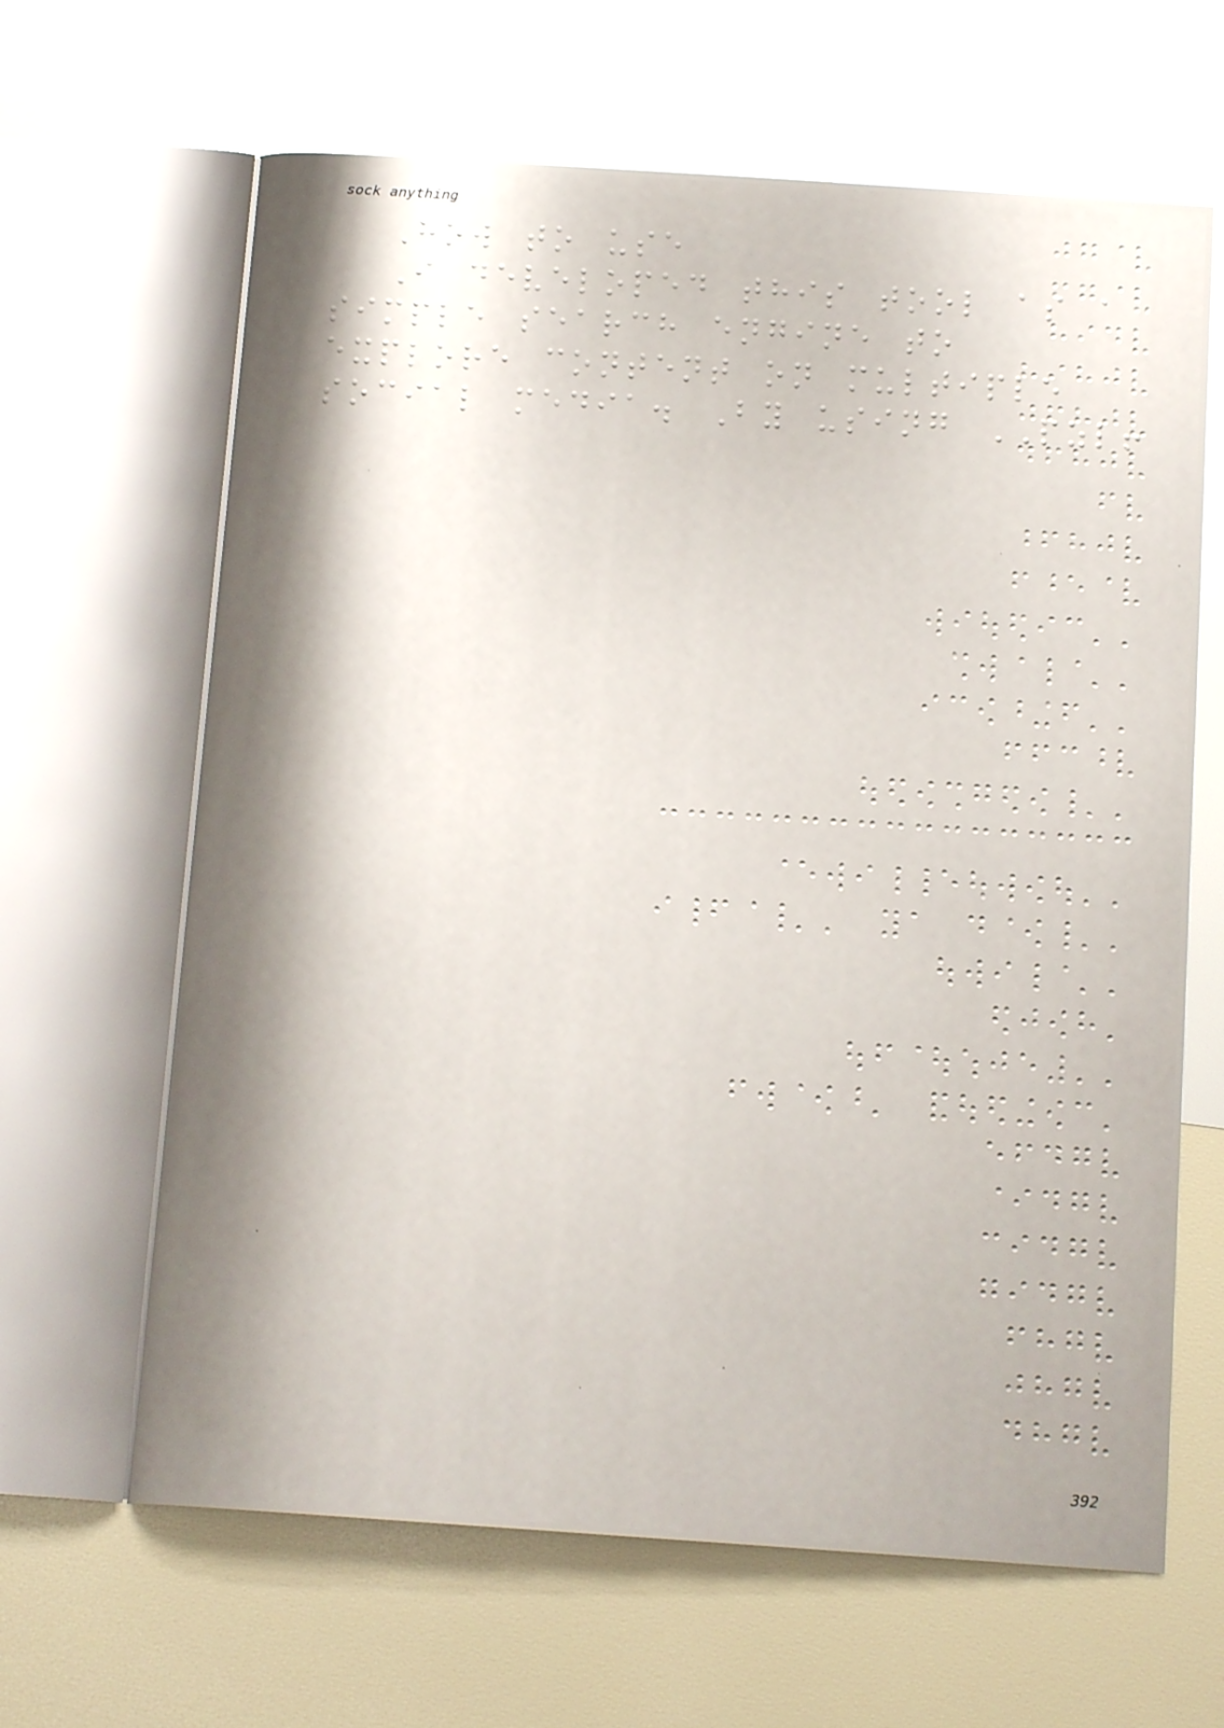How to use
I developed this tool as a
simple search engine to
explore content on multiple
social media. By using PZL!
